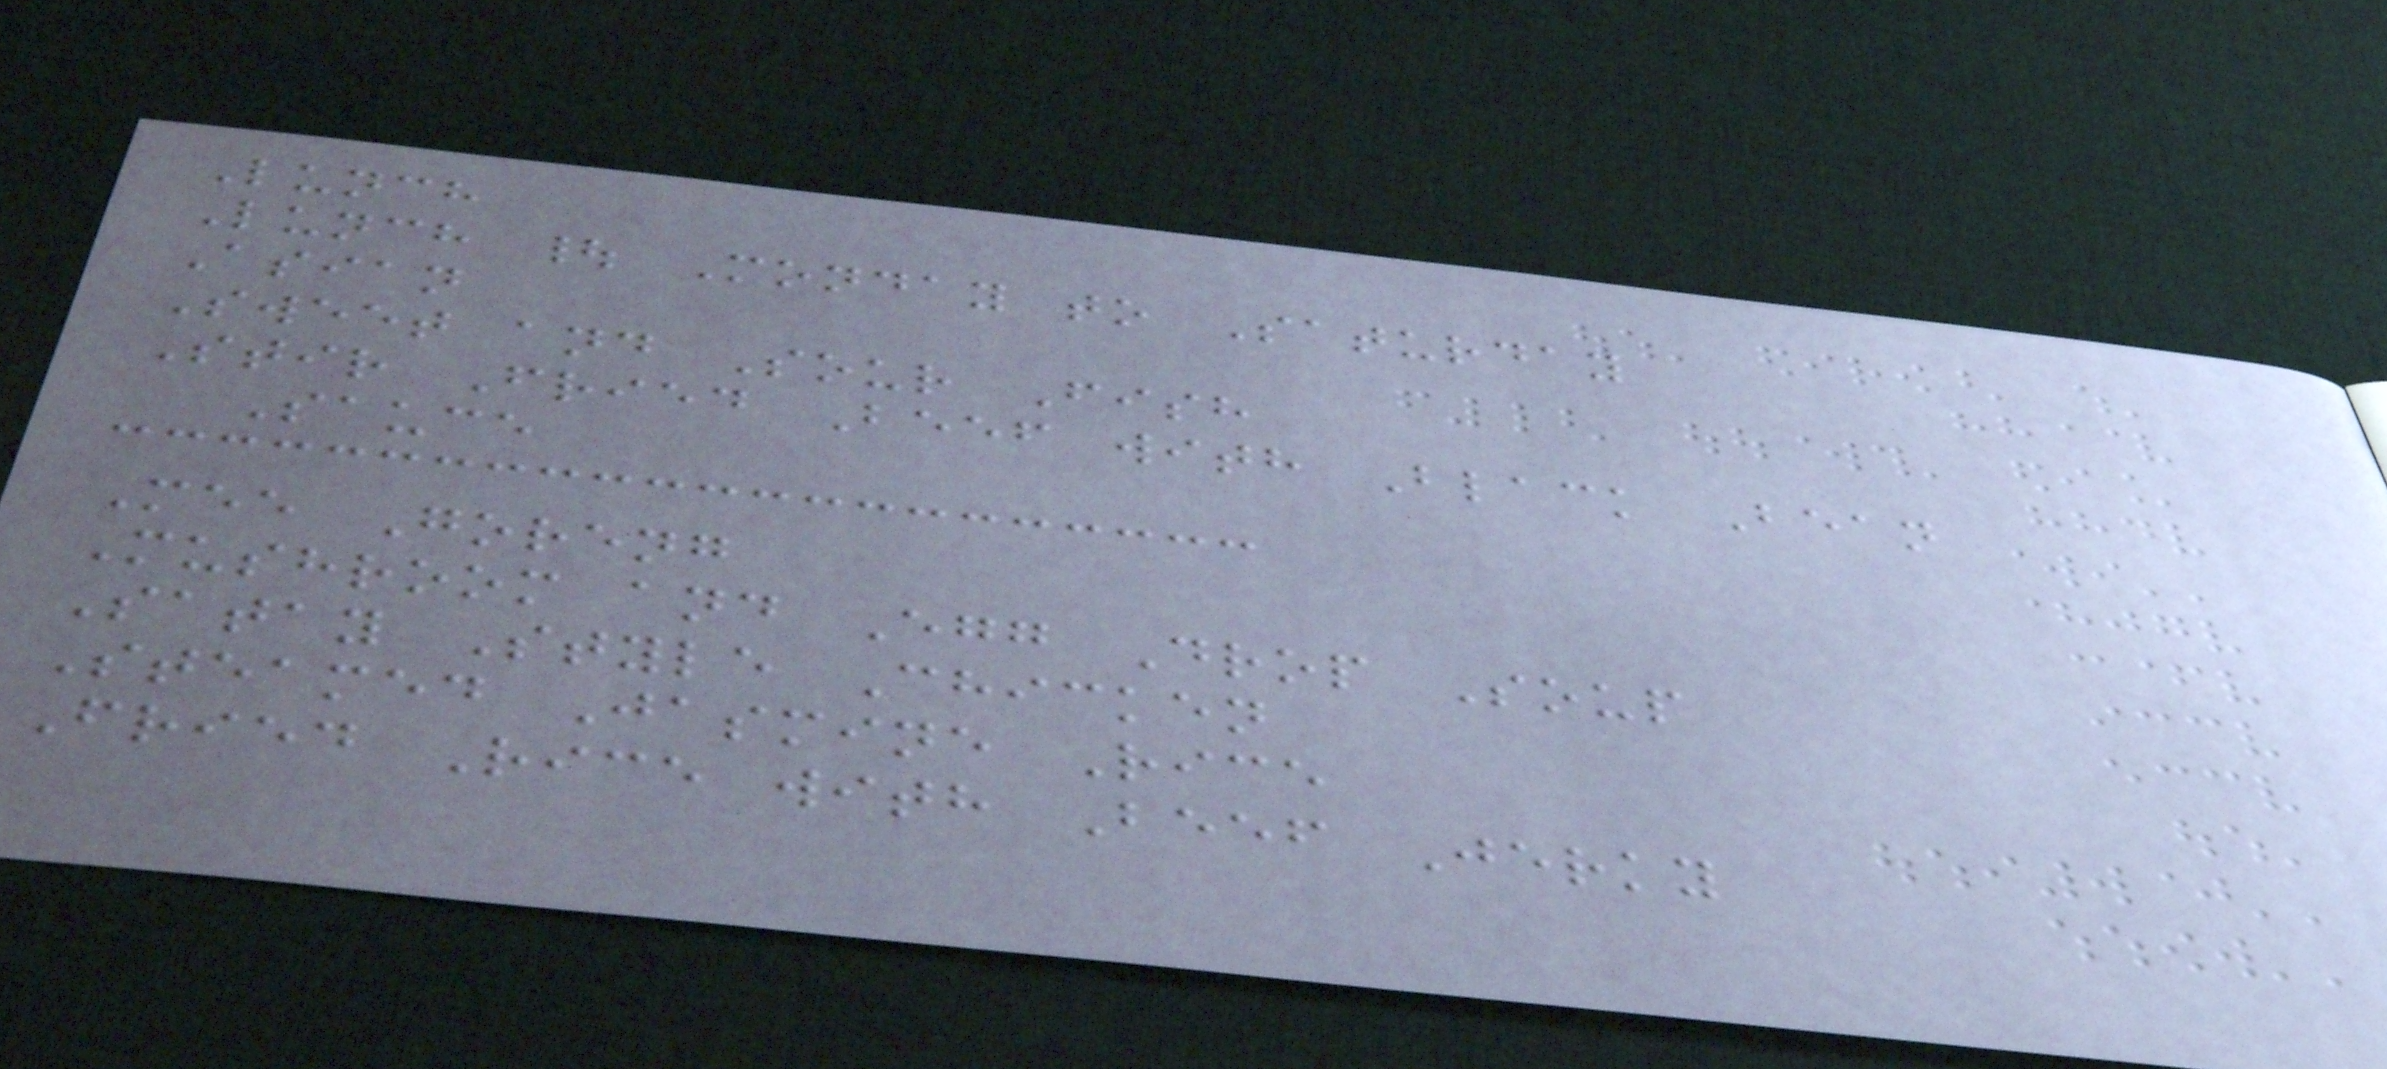Lunch
Lunch | Monday to Saturday
Asian
Sweet and Sour Fish
Stir Fried Beef with Black Bean
Sauce
Mee Goreng
Mushroom and Egg Drop Soup
Satay Style Chicken
Steamed Jasmine Rice
Fried Rice with Beef Jerky
